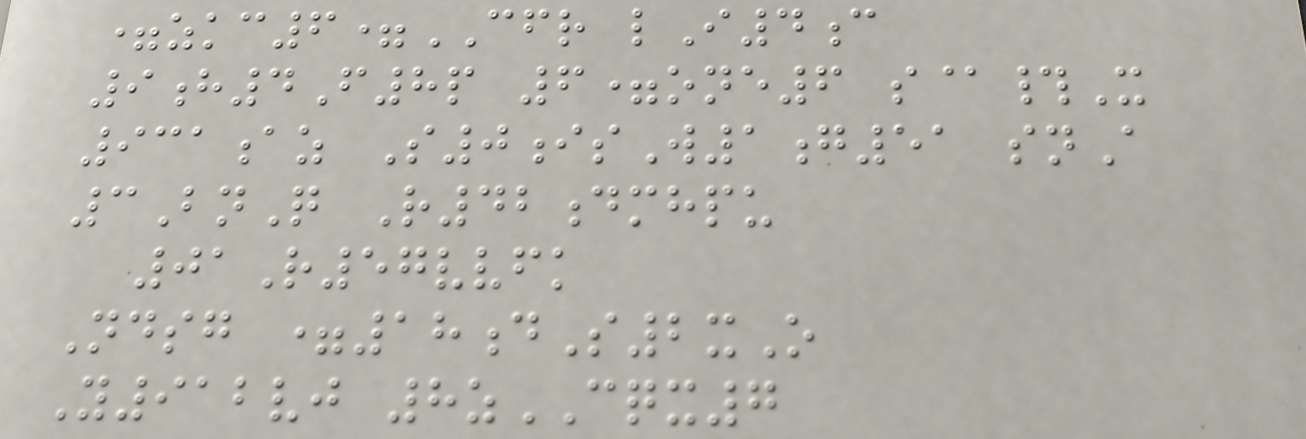=zkc6=CFR lI4c
9h4F8p 6=one6 s@#X
931az S0isW1g51 snA
3BnQ R42dmhpu
01R57vvfk
Ndsg =18dS2xO
Y912vj 8zCQX7
